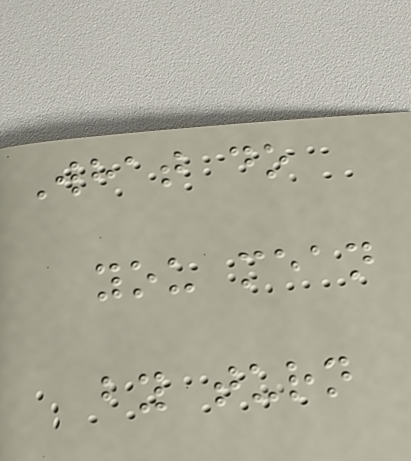What do
you mean
by turn
